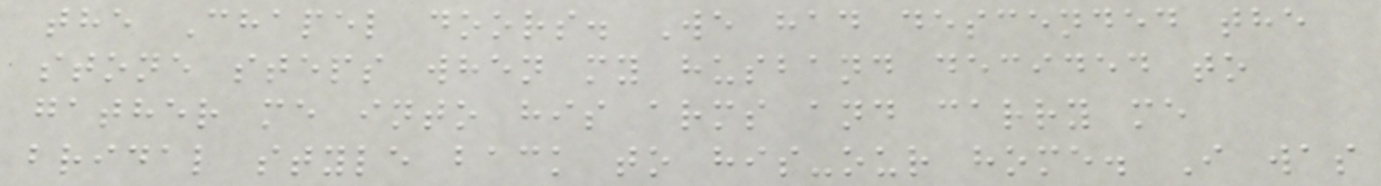the Chapel doors. We had descended the
stone steps when my husband decided to
gather me into his arms and carry me
bridal style back to his-our home. I was
